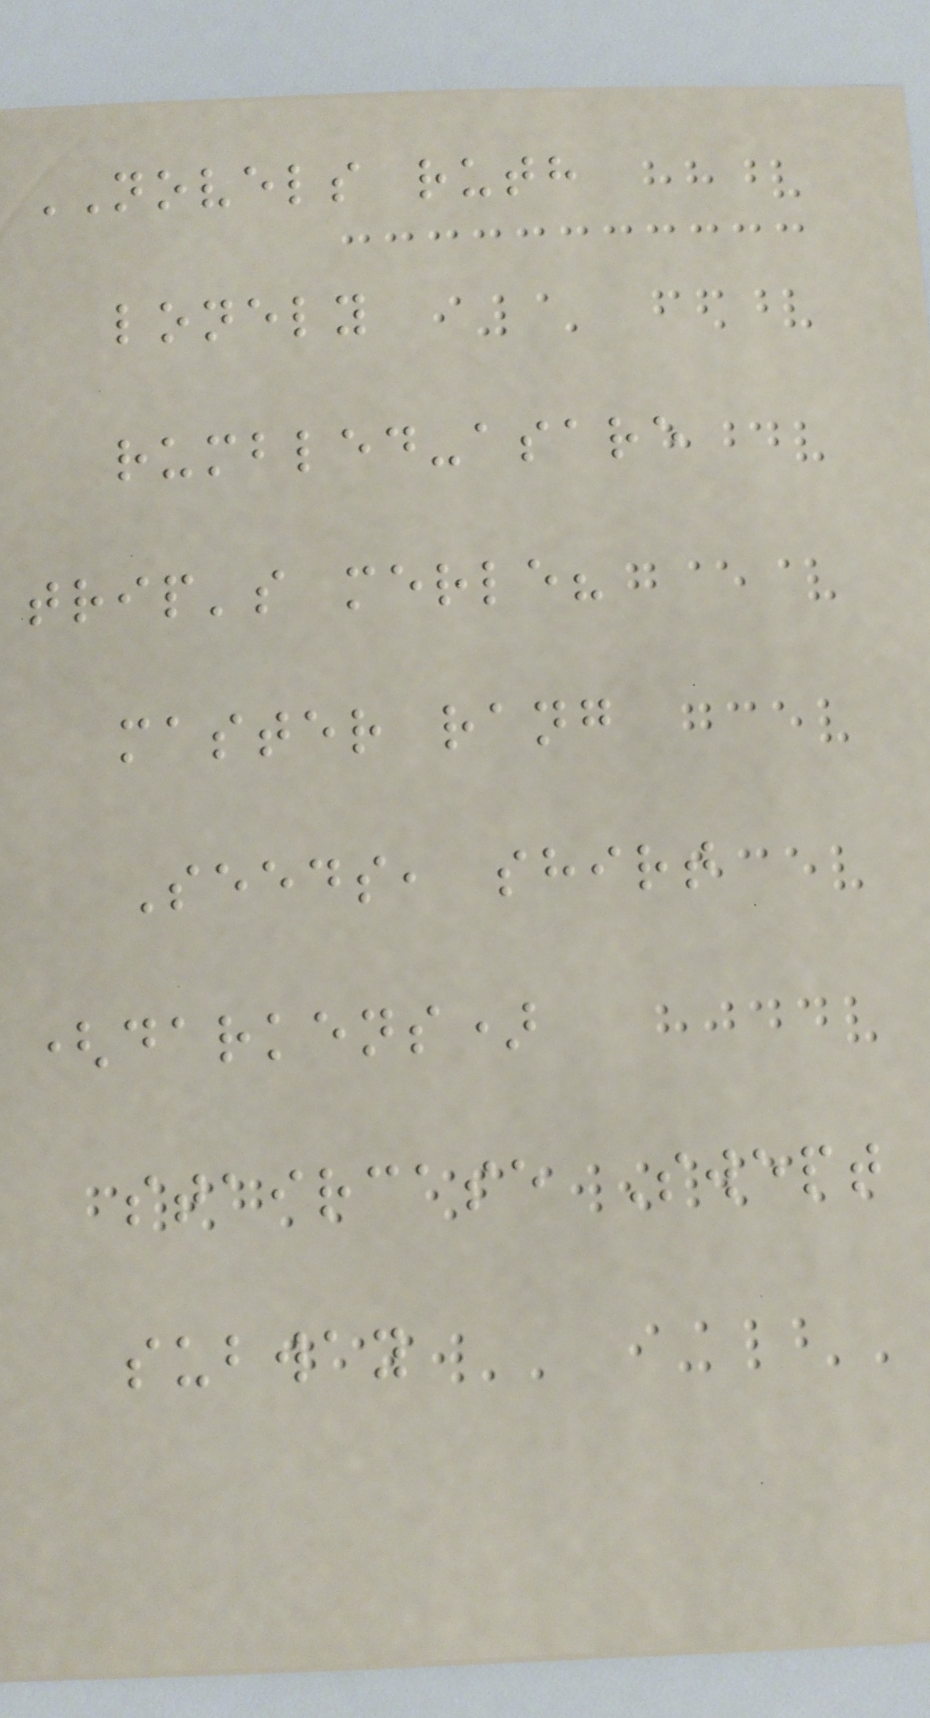NOVELS ruth
lonely
rumbled-asare
trip's merle?
master rang
Seeds, shirt
(darkens)
staircase Swept
subway
